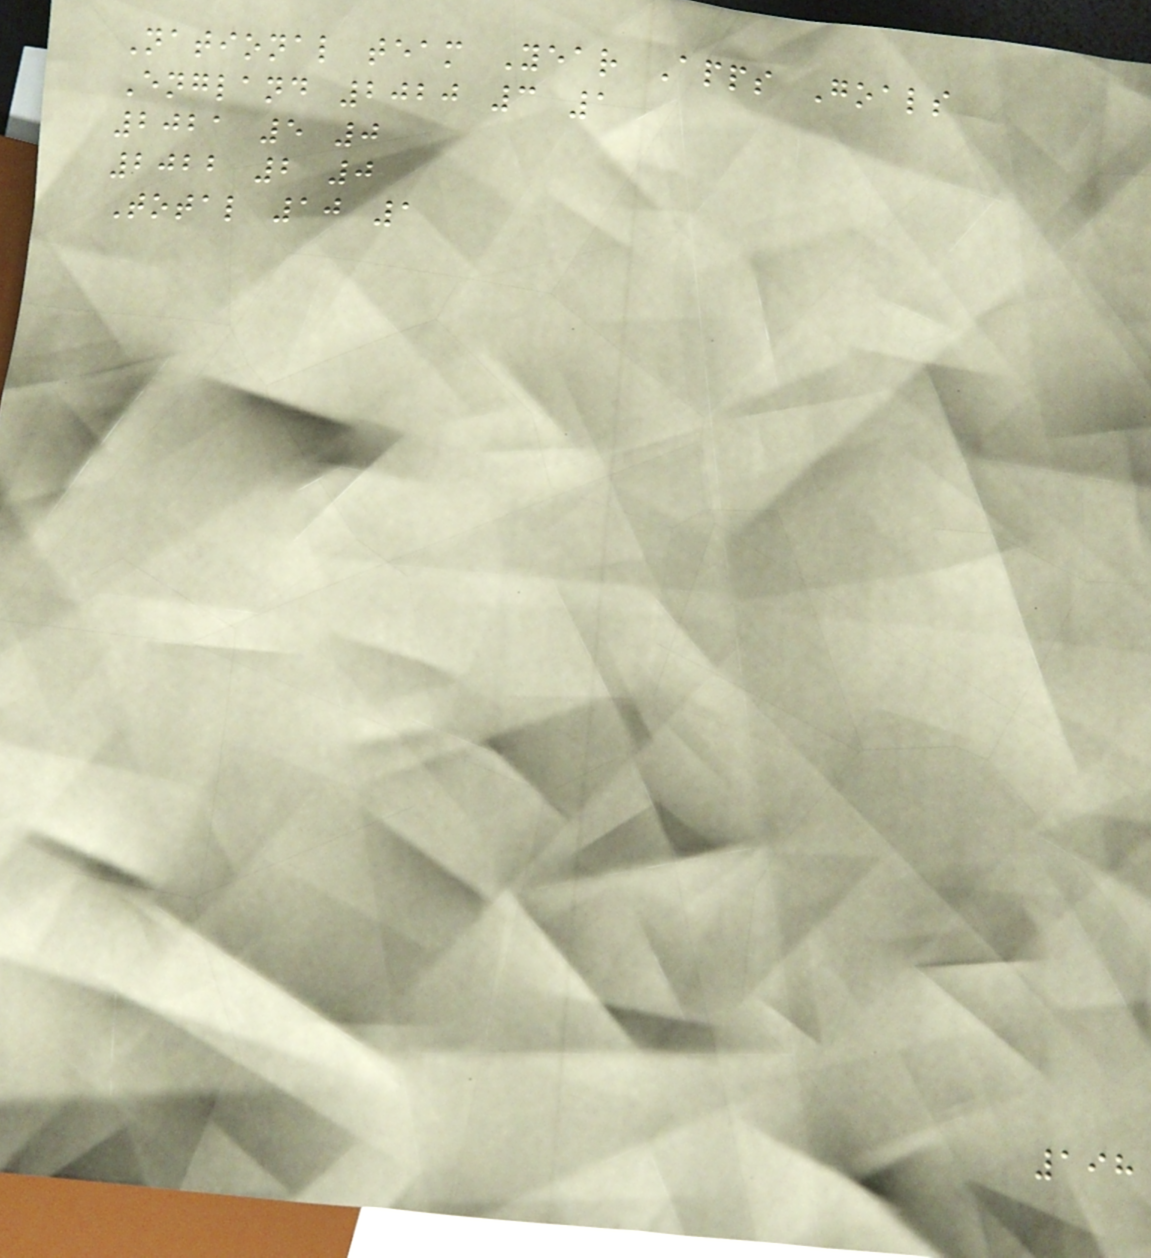National team Year Apps Goals
England 2020 3 1
2021 5 0
2022 2 0
Total 10 1
198
